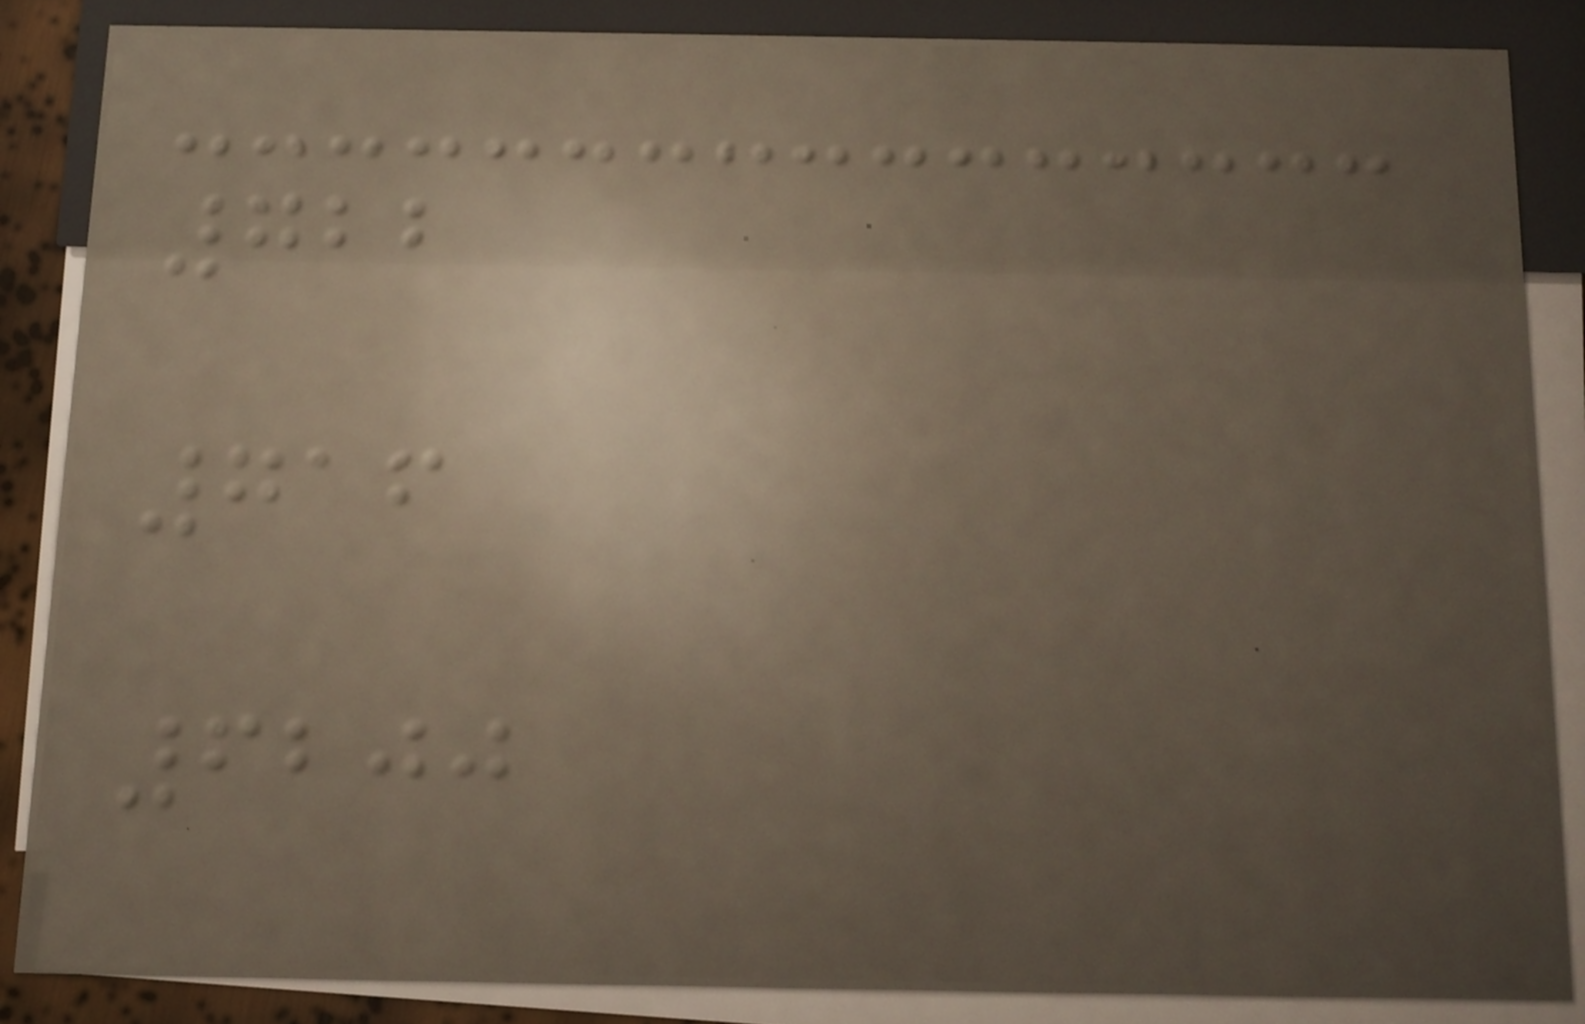722
716
6200
